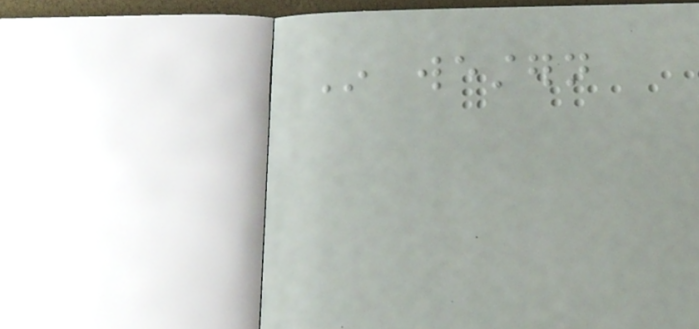In western
